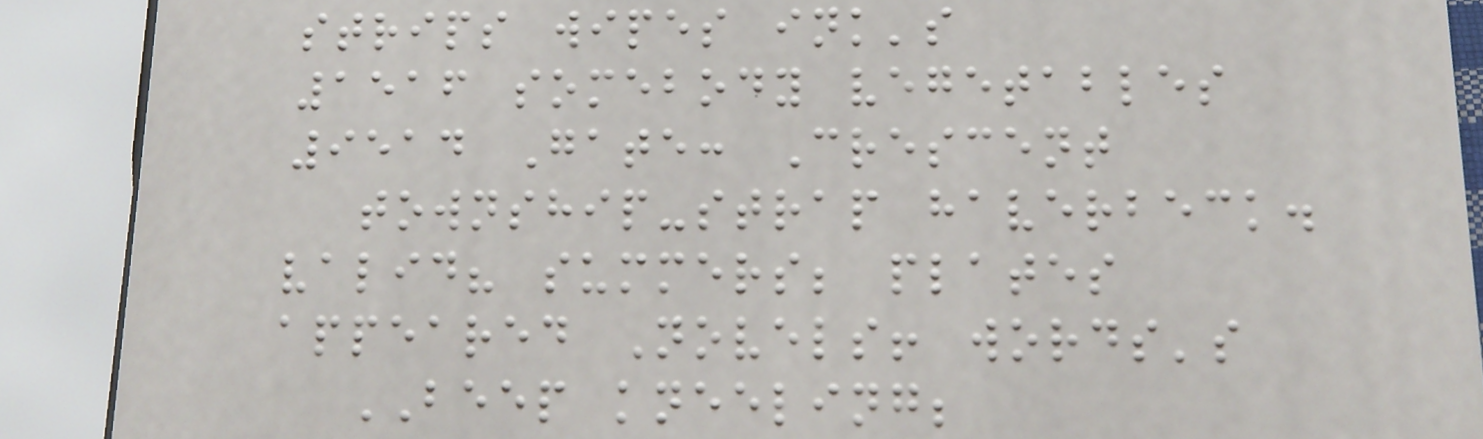strips wipes ink's
1516 somebody vegetables
9514 Gate: Crescent
township-strap haverbeck.
valid? summers; plates
appeared Novels! words's
BEEP kneeling;
